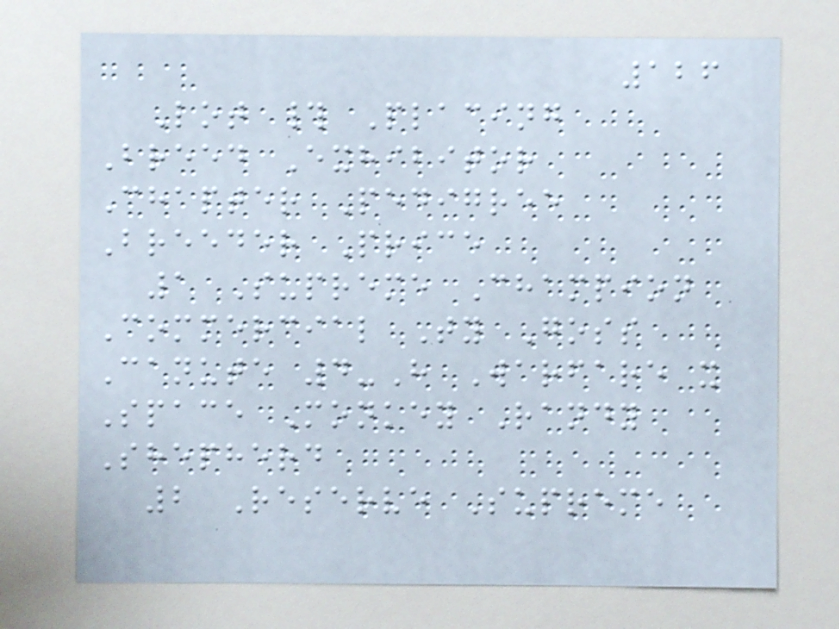126
Lot # Placing
Breed Exhibitor
Chapter Pedigree
Breeder Price
1 Supreme Champion
Commercial Ty Goss
Canute 4-H Warfare x
Space Monkey Randy
Shepherd
2 Reserve Supreme
